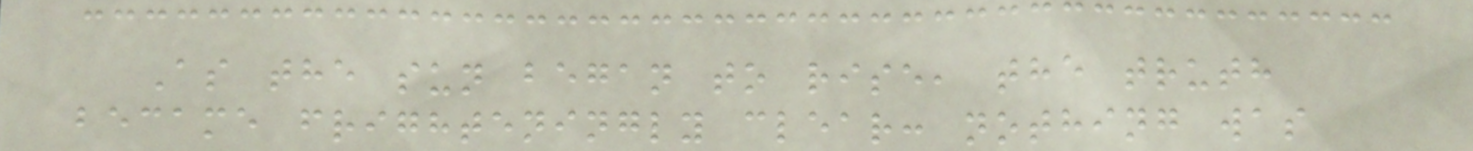As the sun began to rise, the truth
became frighteningly clear: nothing was
